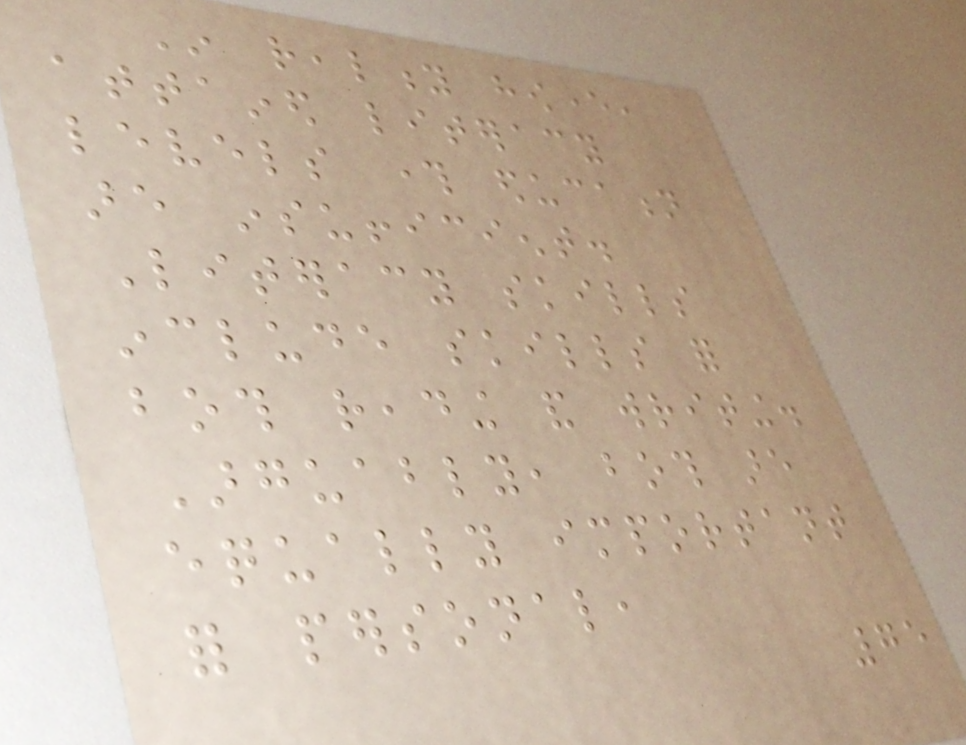In reality however,
attained literacy
levels through education
are insufficient.
Literacy skills
include skills for
both reading and writing.
Arguably, both are
equally important
for personal,
75
